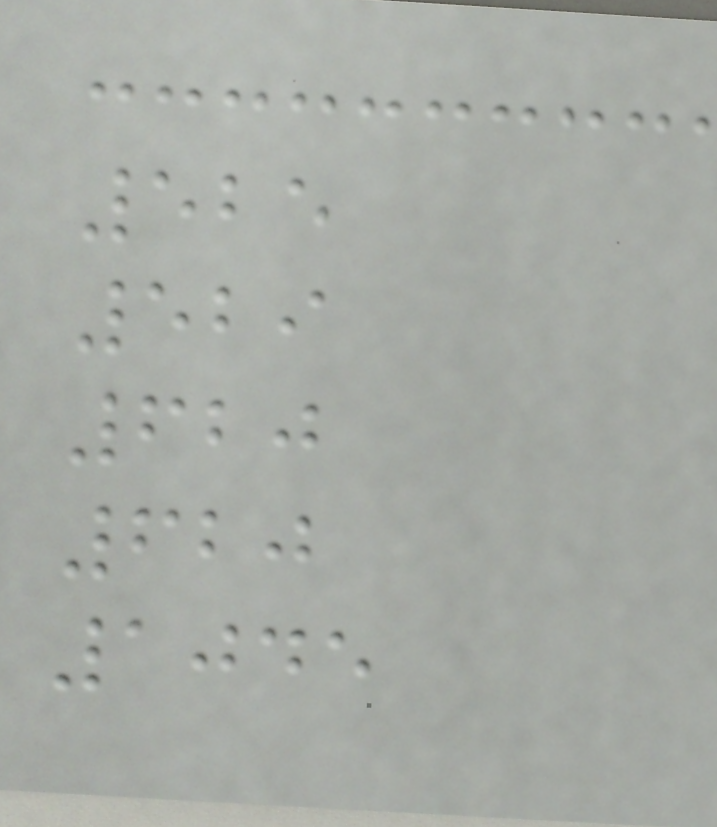525
529
620
620
1045
